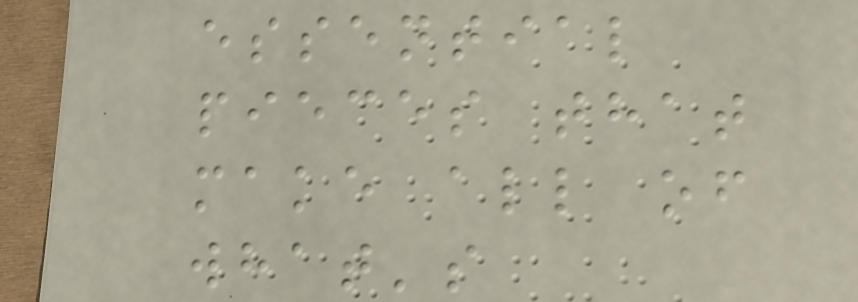essential
pieces that
make all of
what's
